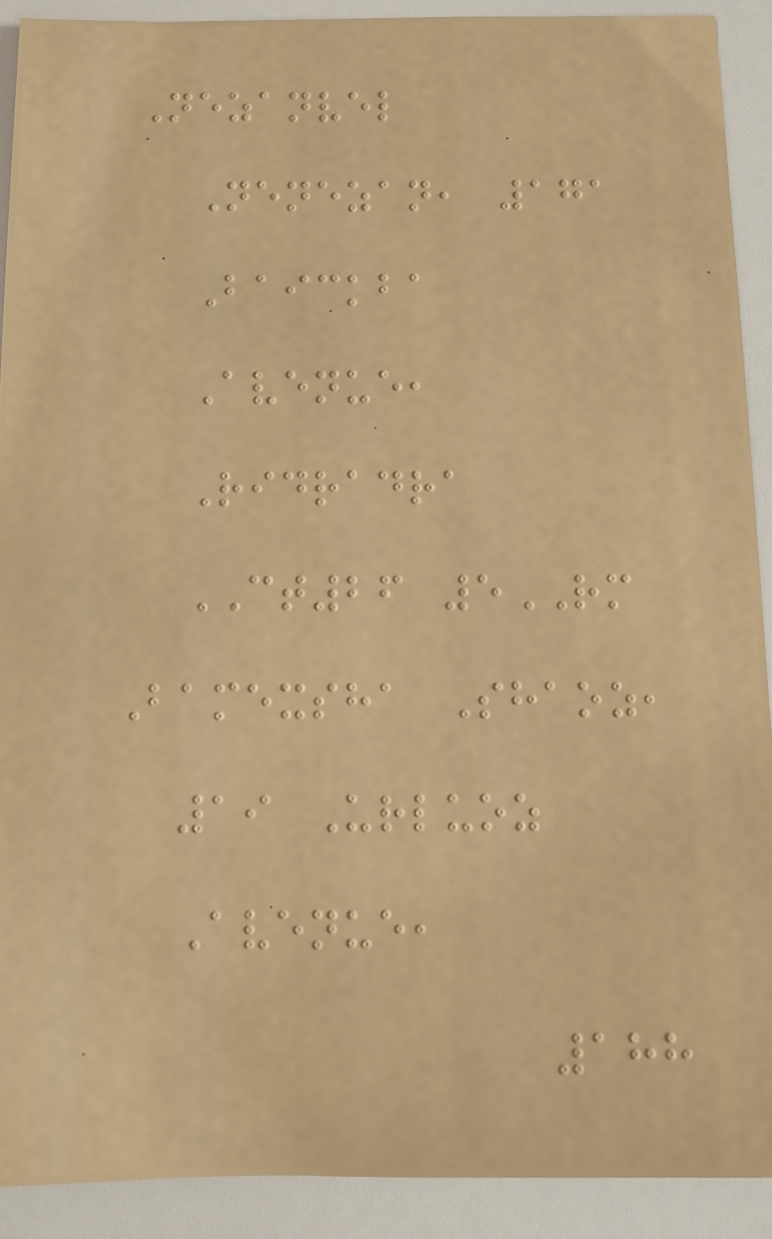Nezanvel
Nenezan, 171
Baickba
Avenue,
Ridradra
CT26 5RM
Bamexsha Shaoz,
19 Urluoz
Avenue,
188
